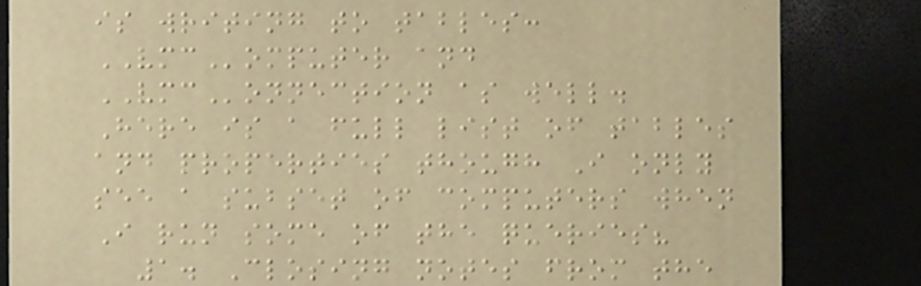is writing to tables:
VMComputer and
VMConnection as well.
Here is a full list of tables
and properties though I only
see a subset of computers when
I run some of the queries?
1. Closing notes from the
